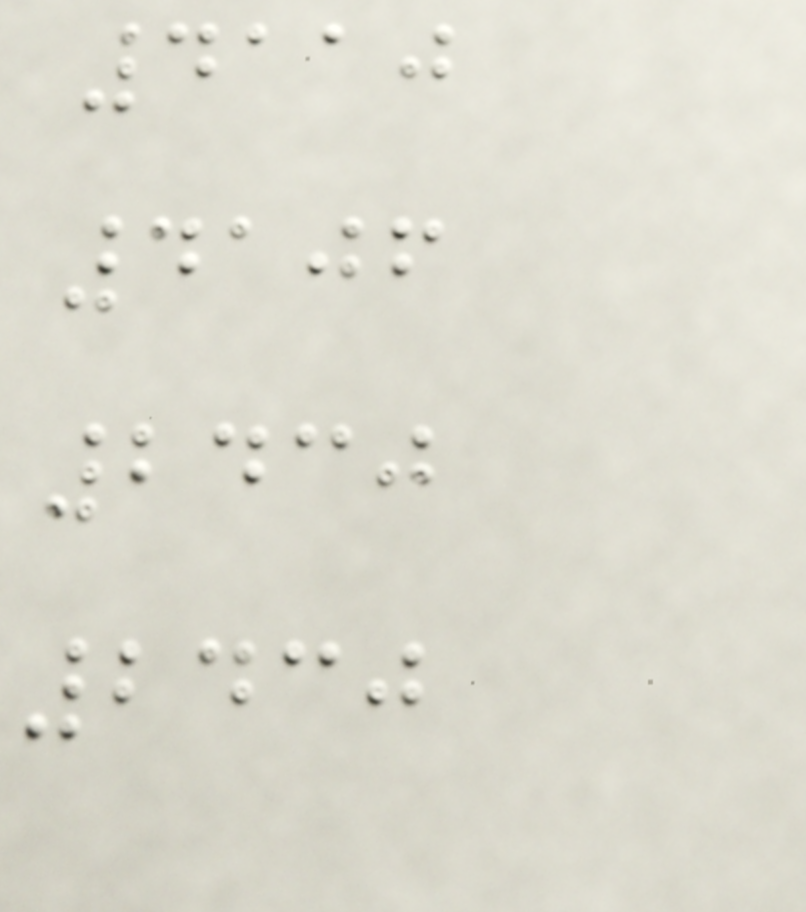4110
4106
2430
2430
